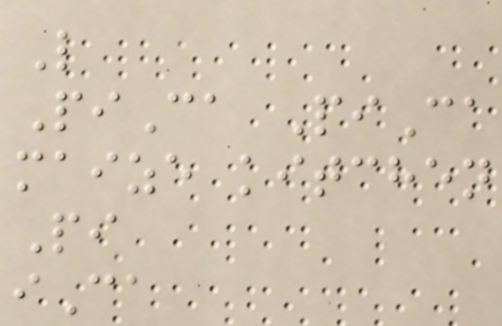L
PiCa PiCa
maize kitchen
Pi
iCa
